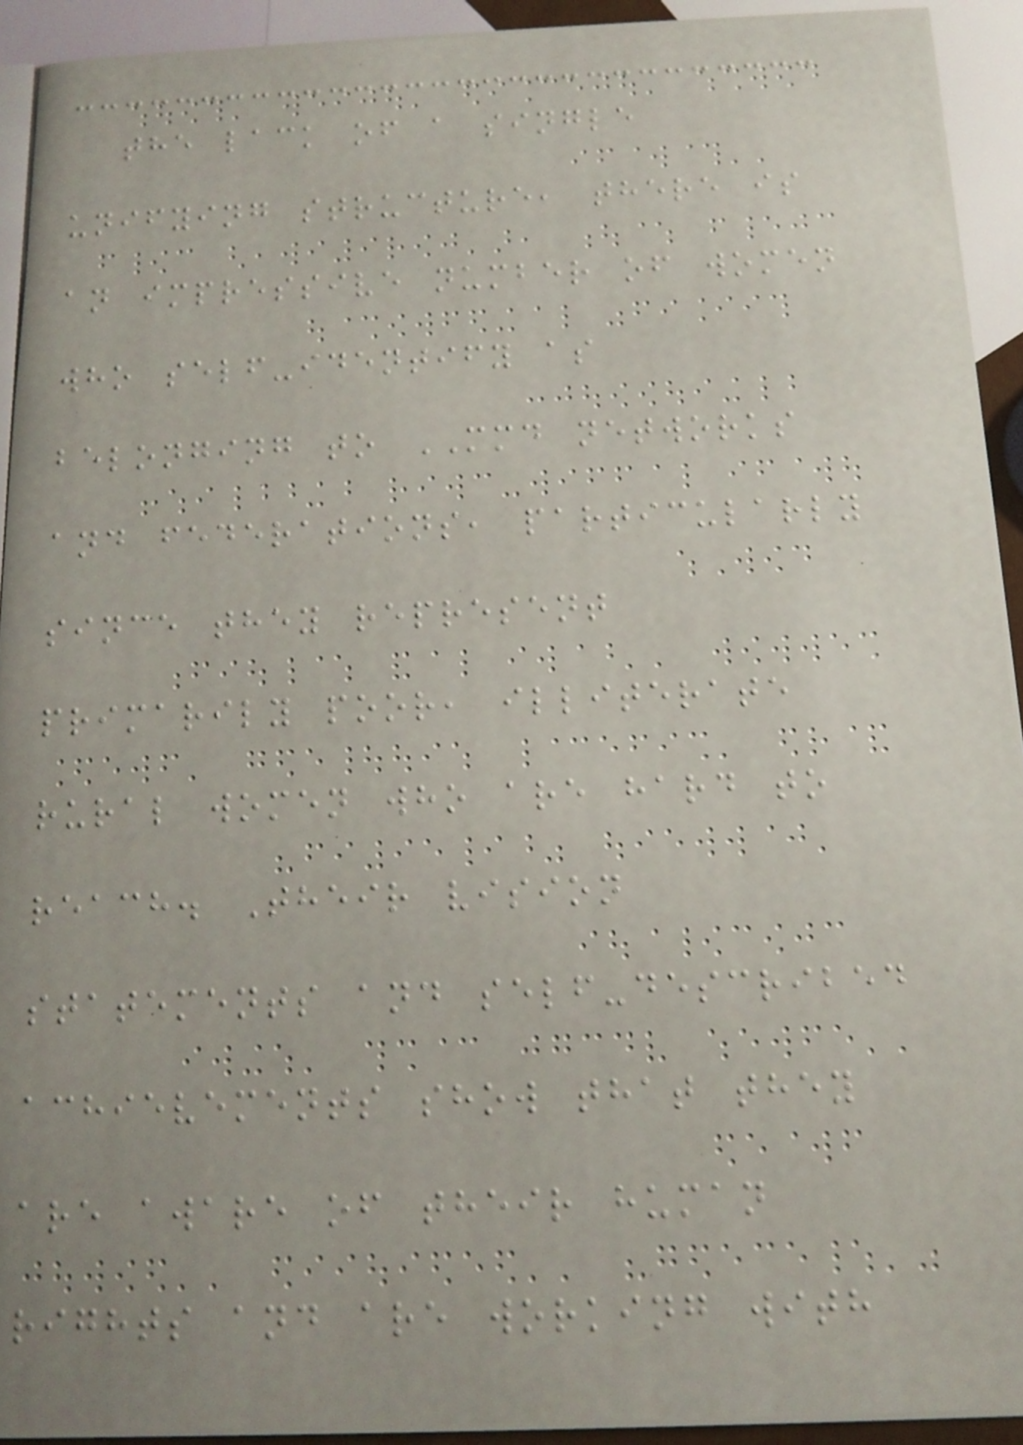the lack of a single
unifying structure, there is
an impressive number of women
who self-identify as
belonging to MMD networks
and federations, particularly
since they represent
primarily poor, illiterate
rural women who are hard to
reach. Their vision
statements and self-described
achievements show that they
are aware of their human
rights and are working with
